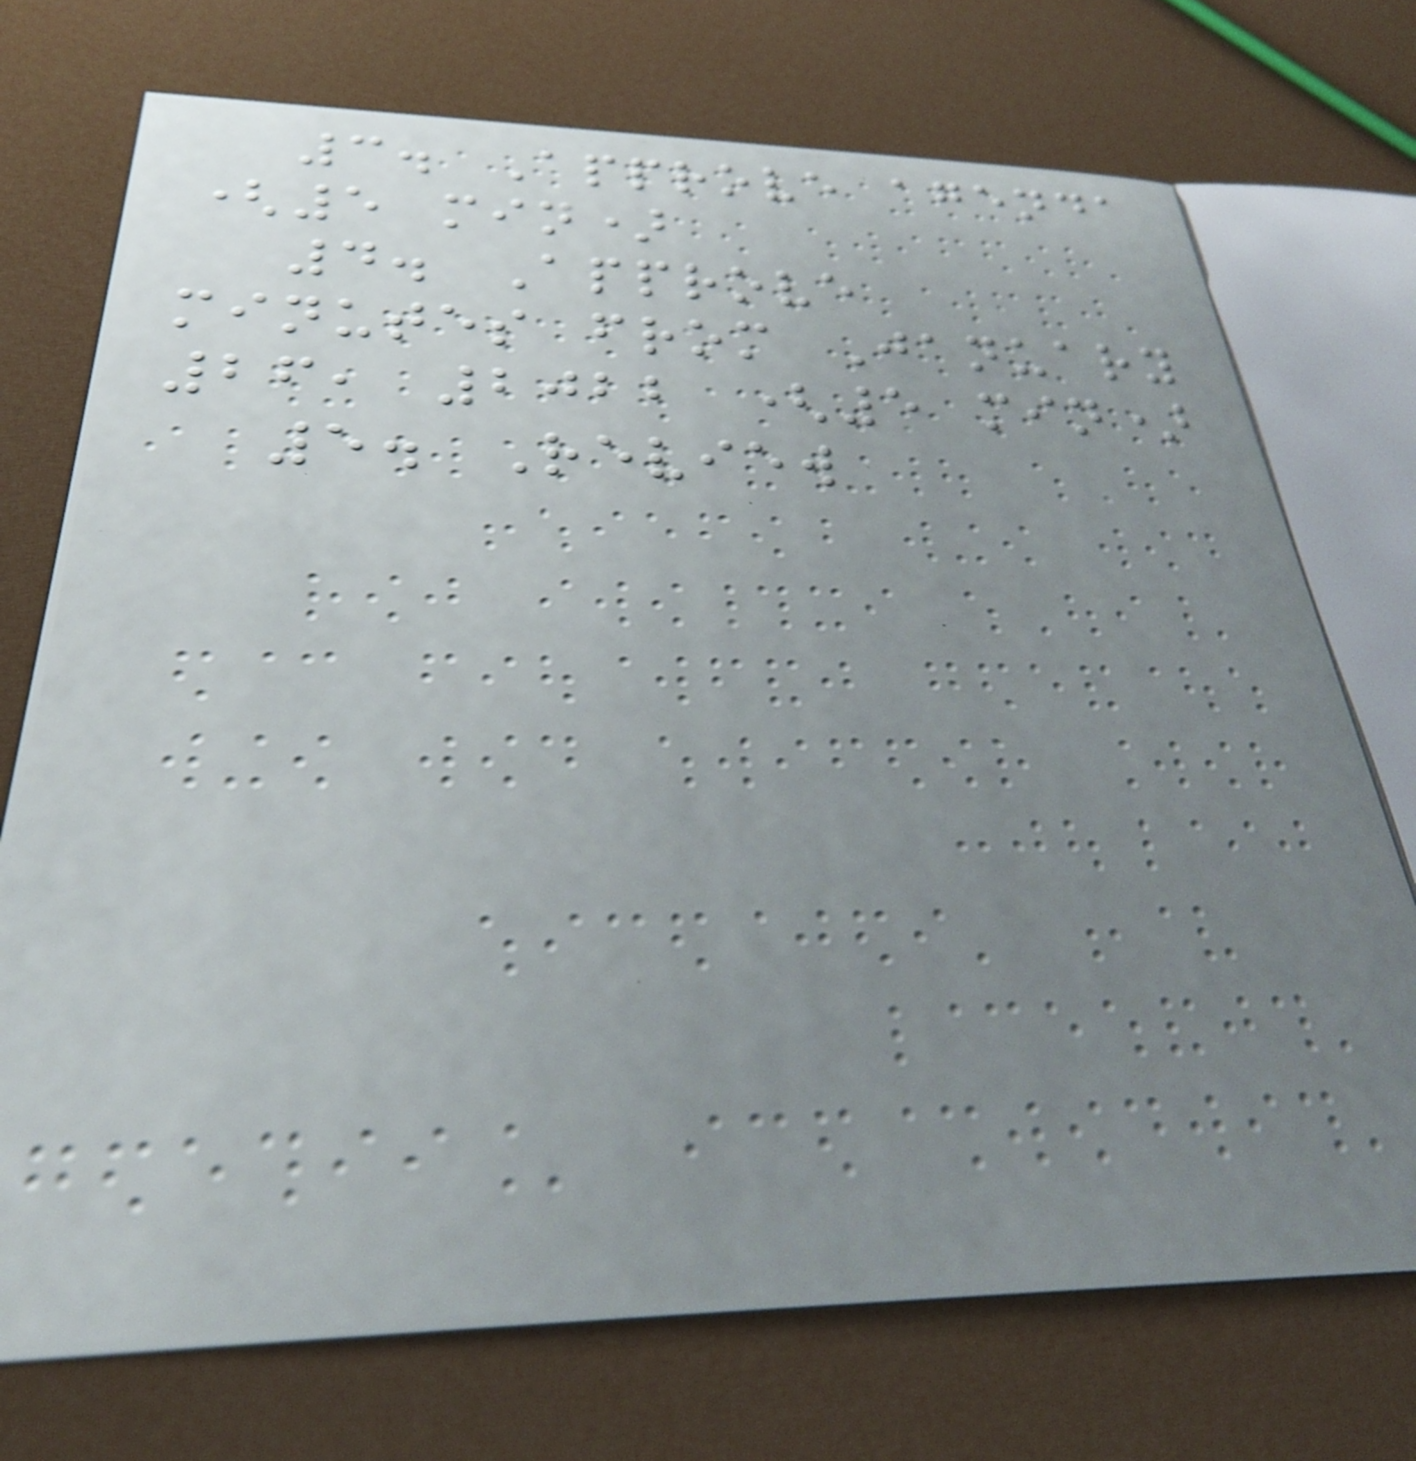3. Approve agenda
(5 min)
4. Approve
minutes from January
26, 2022 (5 min)
5. Review
